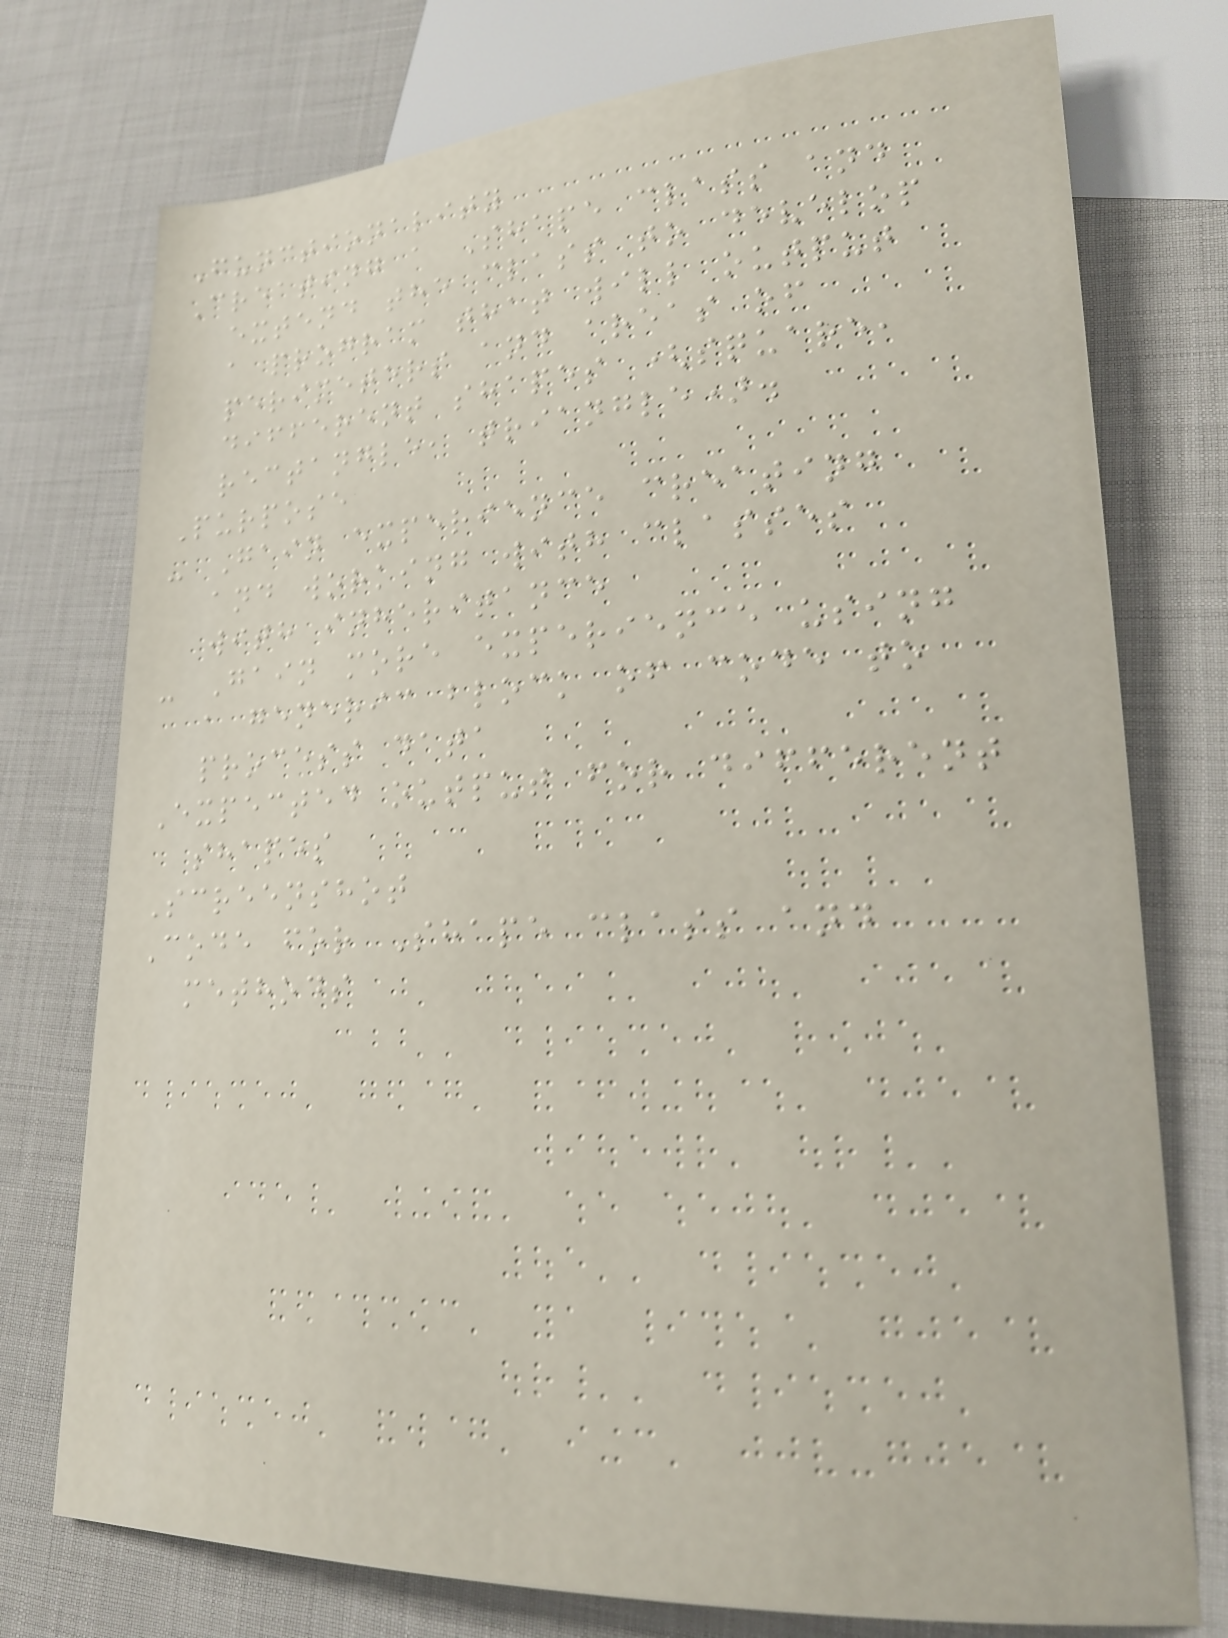Functionality
Creating a Shape class and
extend the class to develop
a program that will output
perimeters and areas of
different shapes (square,
rectangle, triangle).
Purpose
- Gain experience creating
and working with classes
with inheritance
- Gain more experience using
a generic block of code to
process data
Expected output for different
shapes
Screenshot
Code for Shape class and
methods
